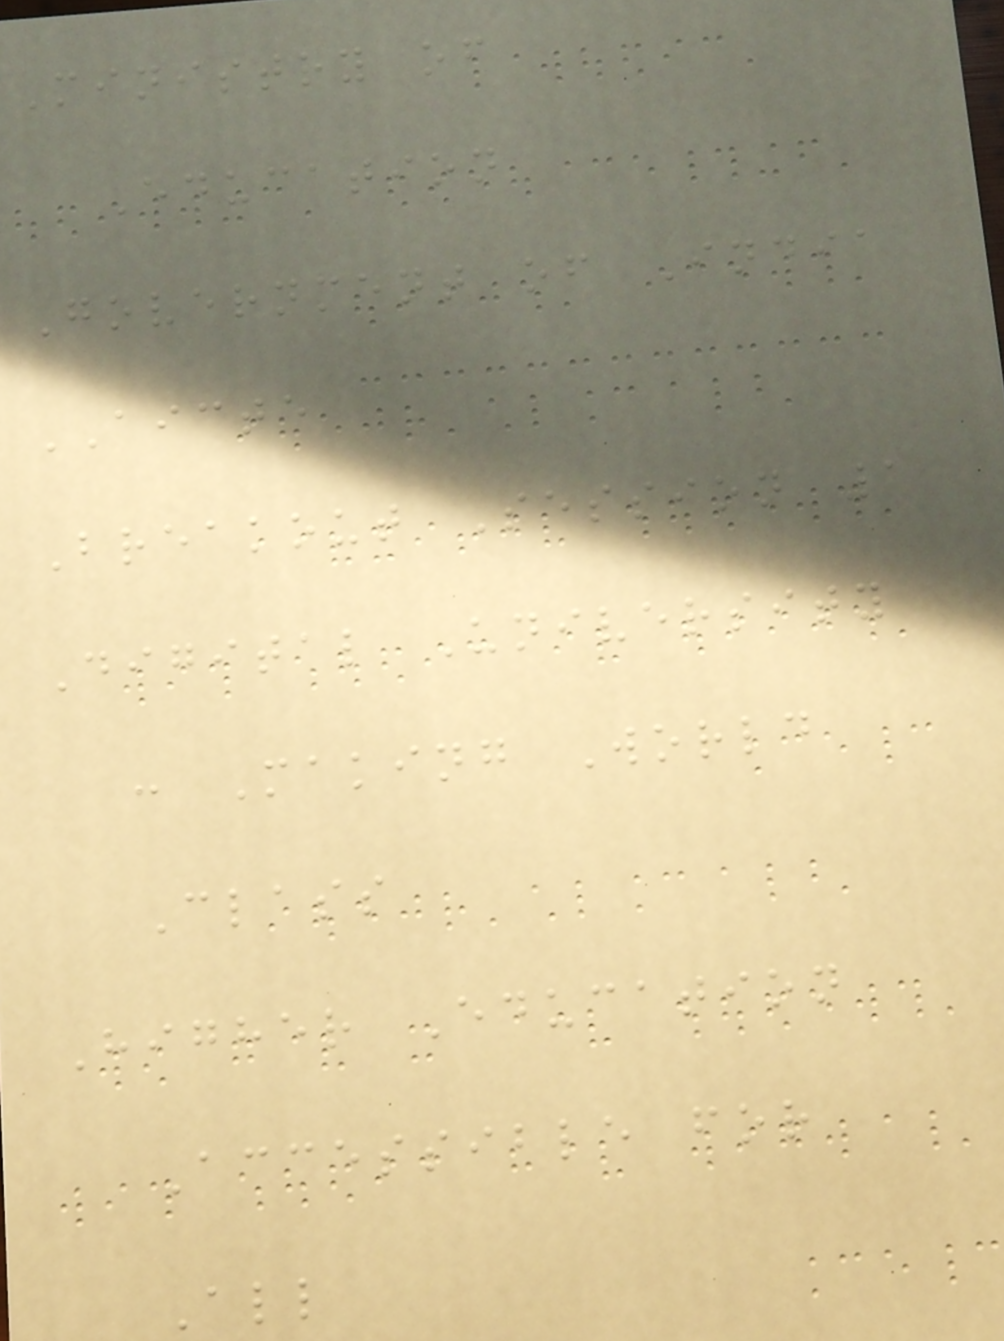Ministry of
Education
Government of India
AICTE
Breakout Session 1
Digital University
: Making World
Class
Higher Education
Accessible for
All
